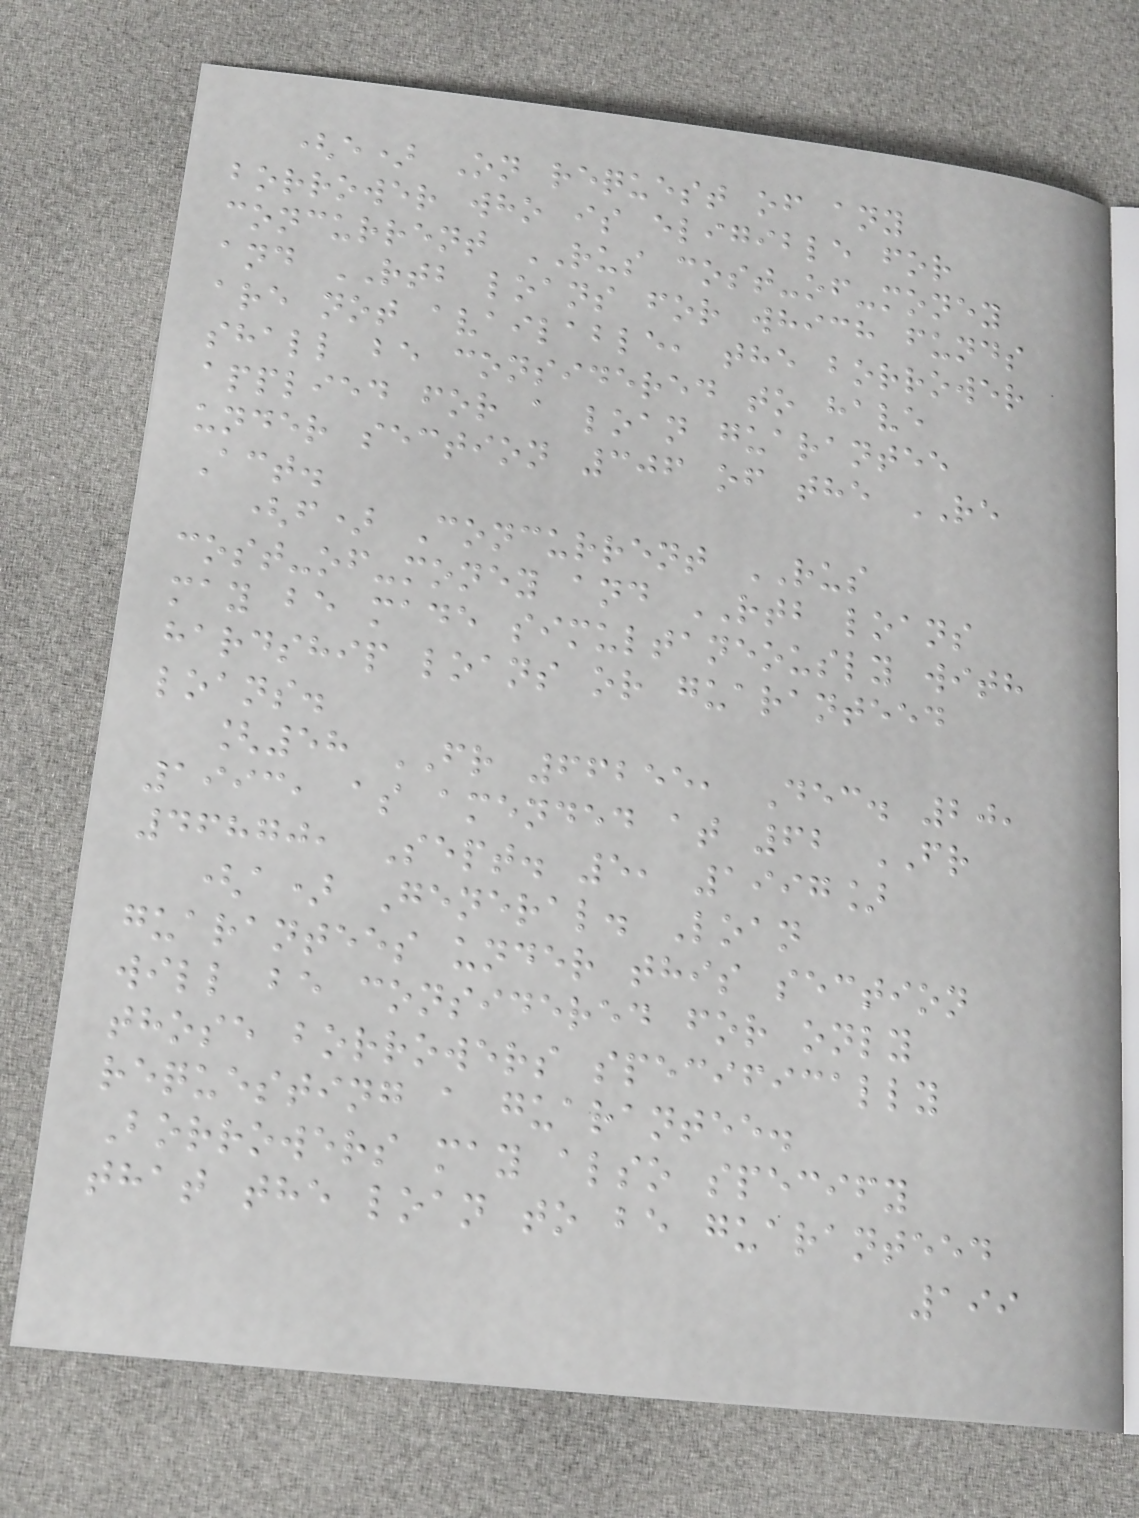(e) On request of any
borrower who is eligible for
concurrent RUS cost-of-money
and RTB loans for which funds
are not available, the borrower
shall be considered to have
applied for a loan guarantee
under section 306 of the RE
Act.
(f) Concurrent RUS
cost-of-money and RTB loans
may be made simultaneously with
hardship loans or guaranteed
loans.
[58 FR 66255, Dec. 20,
1993, as amended at 62 FR
46870, Sept. 5, 1997]
(a) General. Loan
guarantees under this section
will be considered for only
those borrowers specifically
requesting a guarantee.
Borrowers may also specify
that the loan to be guaranteed
199
